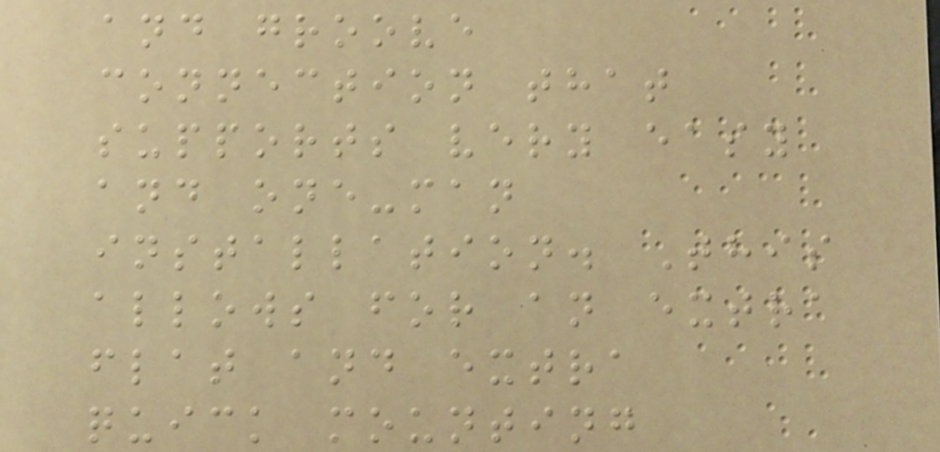and groove
connection that
supports very easy
and one-man
installation. This
allows for an extra
flat and extra
quick mounting
